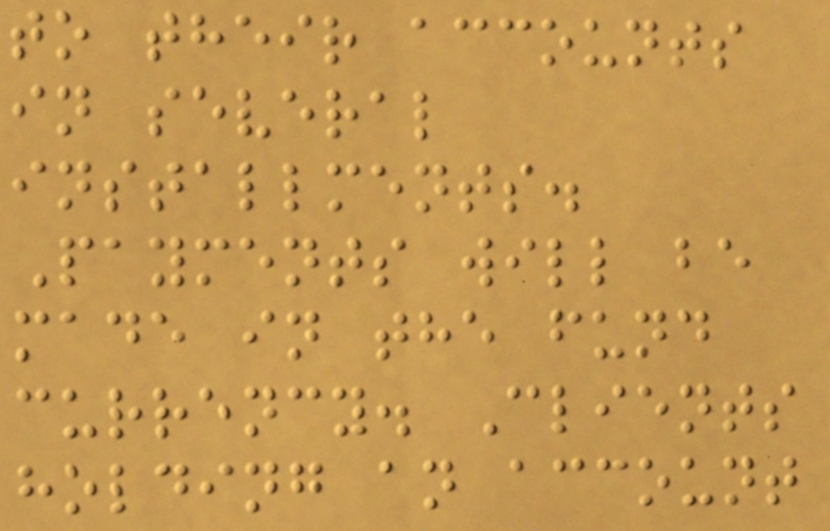to their accounts
in several
installments.
Payments will be
made in the fund
currency. Clients
holding an account
